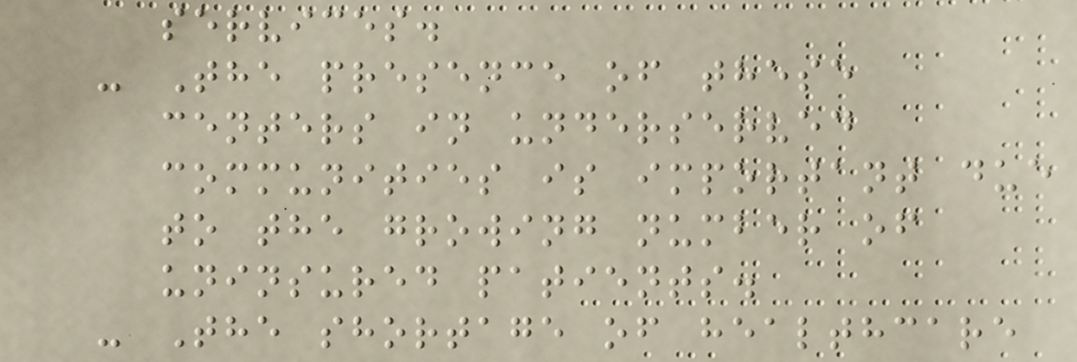services.
- The presence of these
centers in underserved
communities is important due
to the growing number of
uninsured patients.
- The shortage of healthcare
